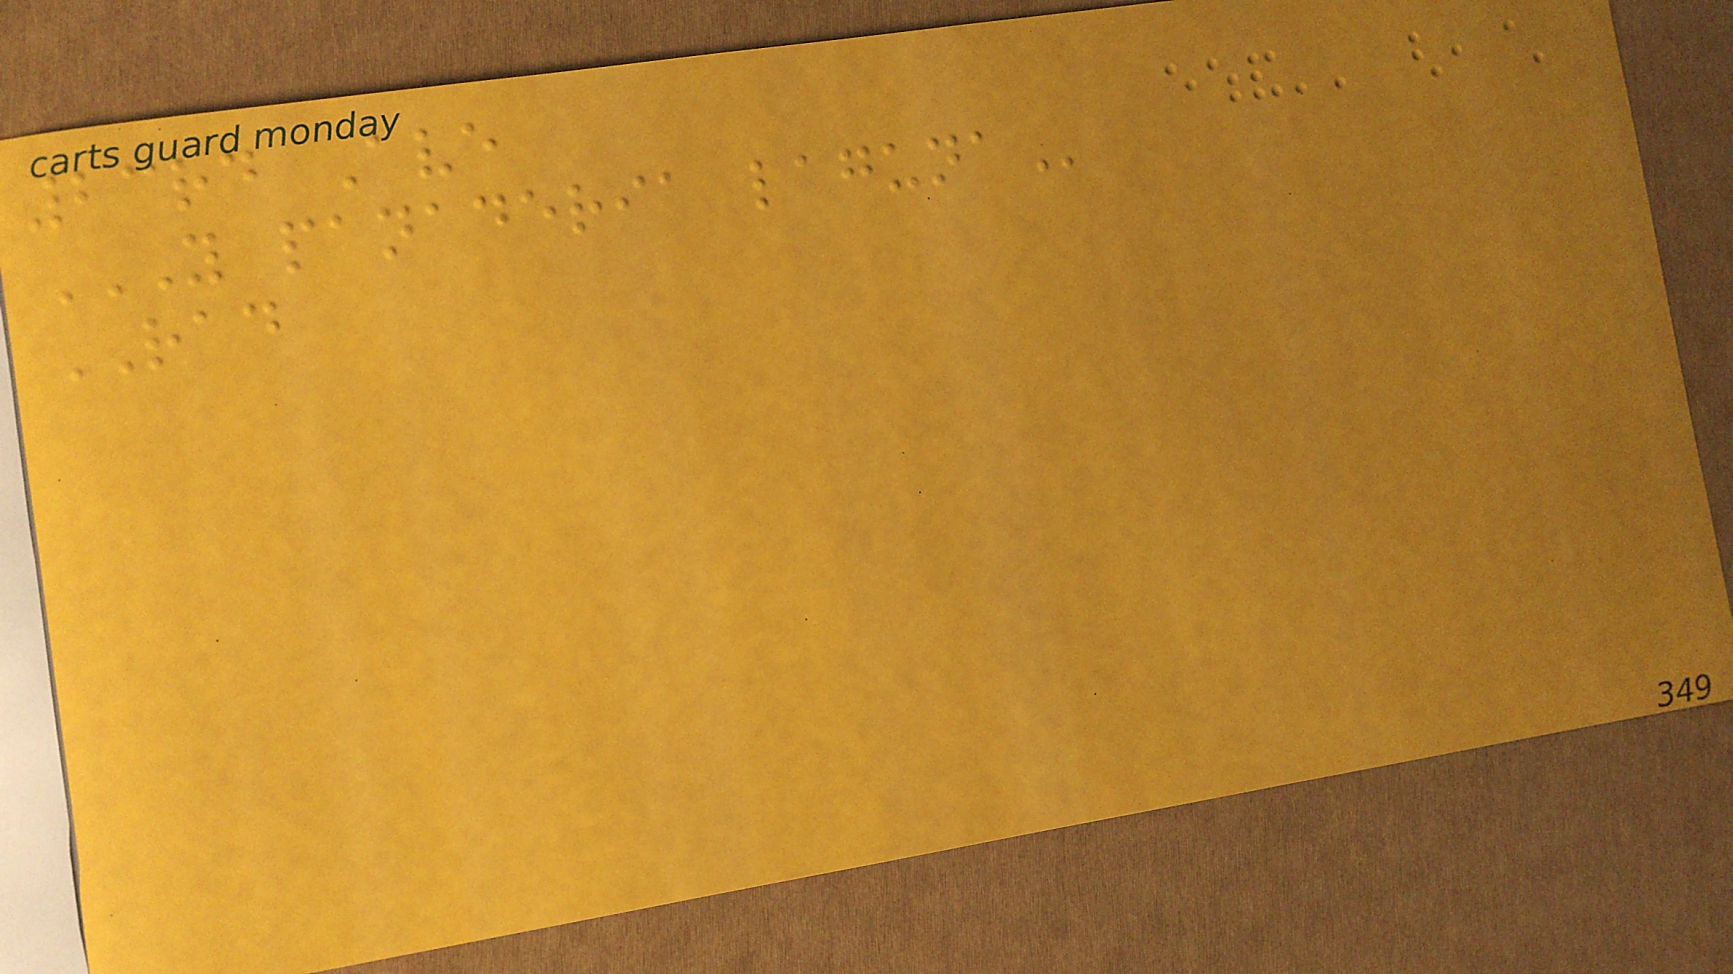23rd Ave
Y PANADERIA LAGUNA
RAD
